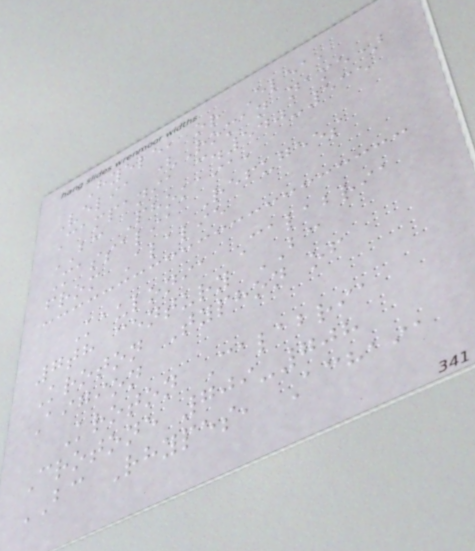Hyele, or Elea,
Velia (Roman name)
Campania c.540-535
BC Phokaia,
Massalia Refugees
from Alalie
Kaulonia Calabria
7th century BC
Kroton Typhon of
Aigion
Kroton Calabria
Crotone 709-708
BC Rhypes, Achaia
